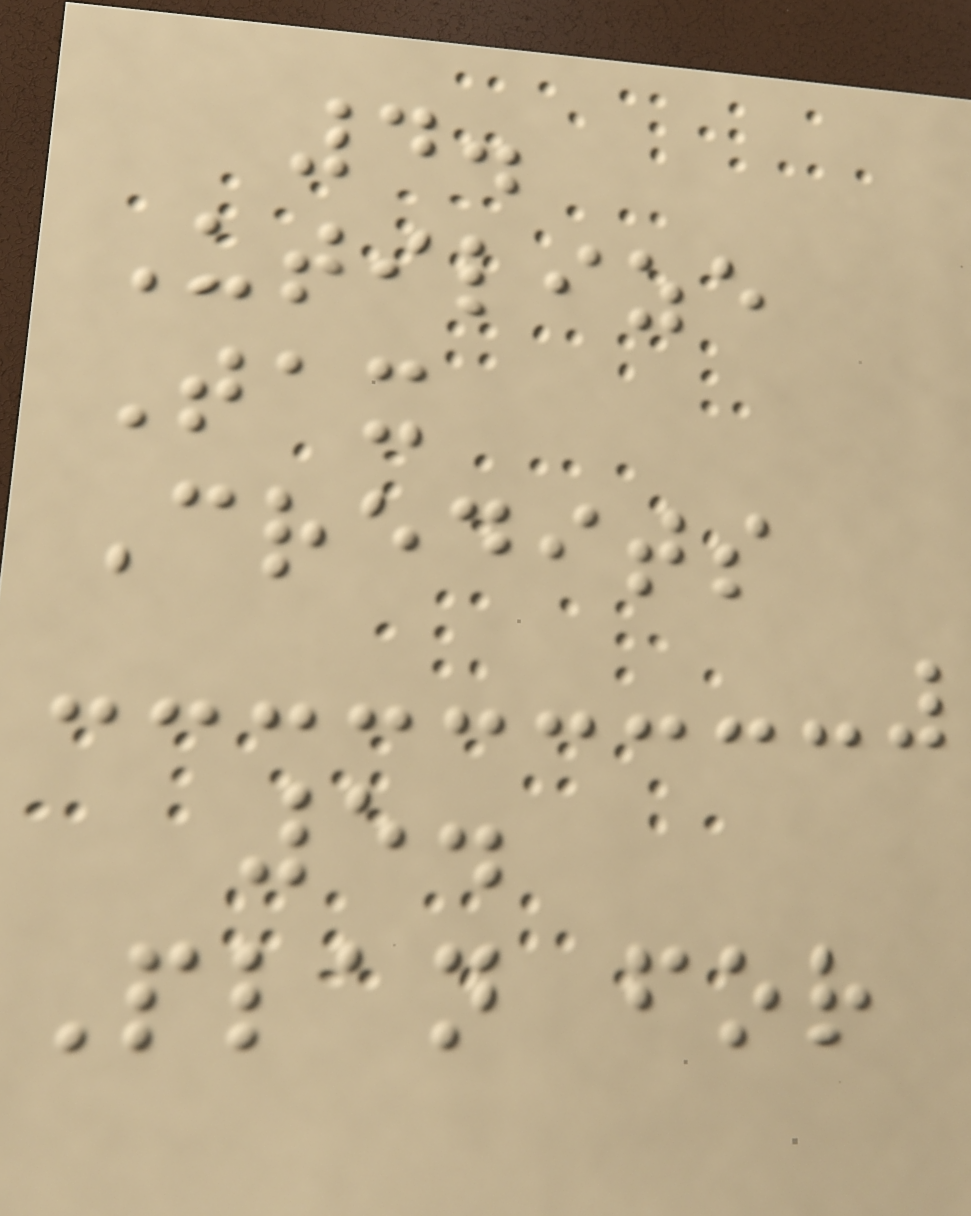4.
Utilize
Tax
Credits
5.
Plan for
